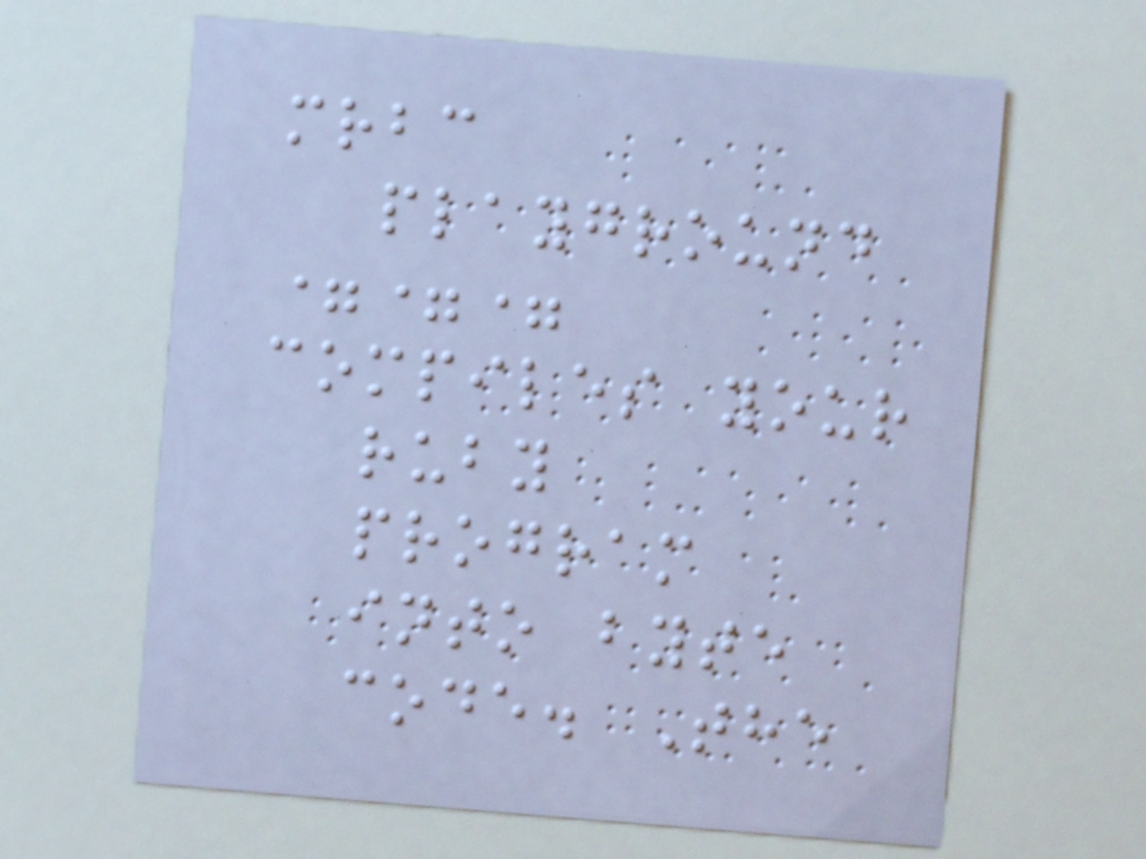mrbc
playground
===
compiles your
ruby
program
into byte
code. The
